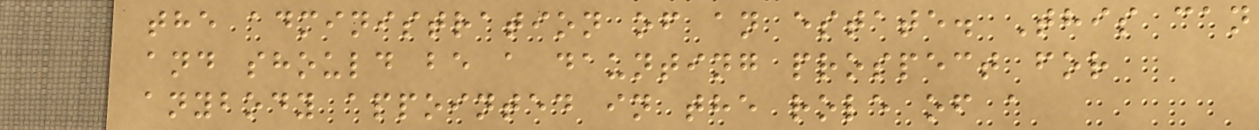the administration of an estate. This can
and should be a daunting prospect for
anybody appointed in the role of a
